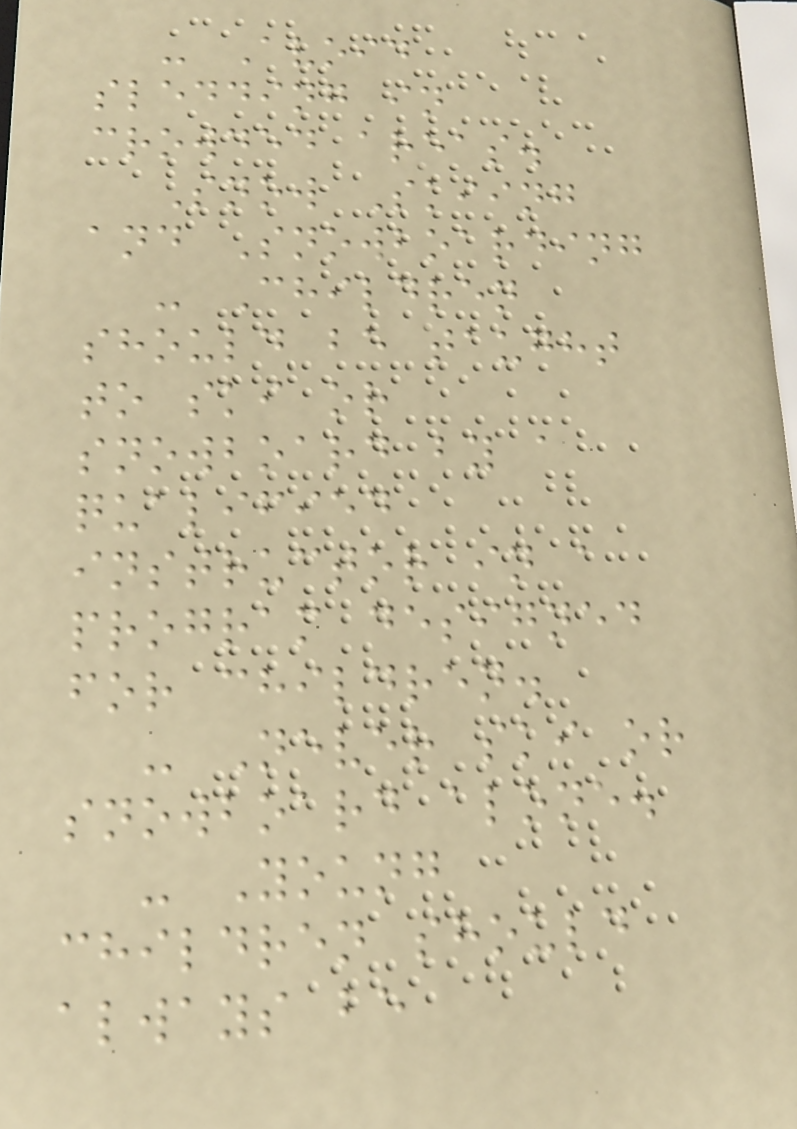- Avoid
sledding in
crowded areas.
Snow Skiing
and Snowboarding
- Children
should be taught
to ski or
snowboard by a
qualified
instructor in a
program designed
for children.
- Never ski or
snowboard alone.
- Young
children should
always be
